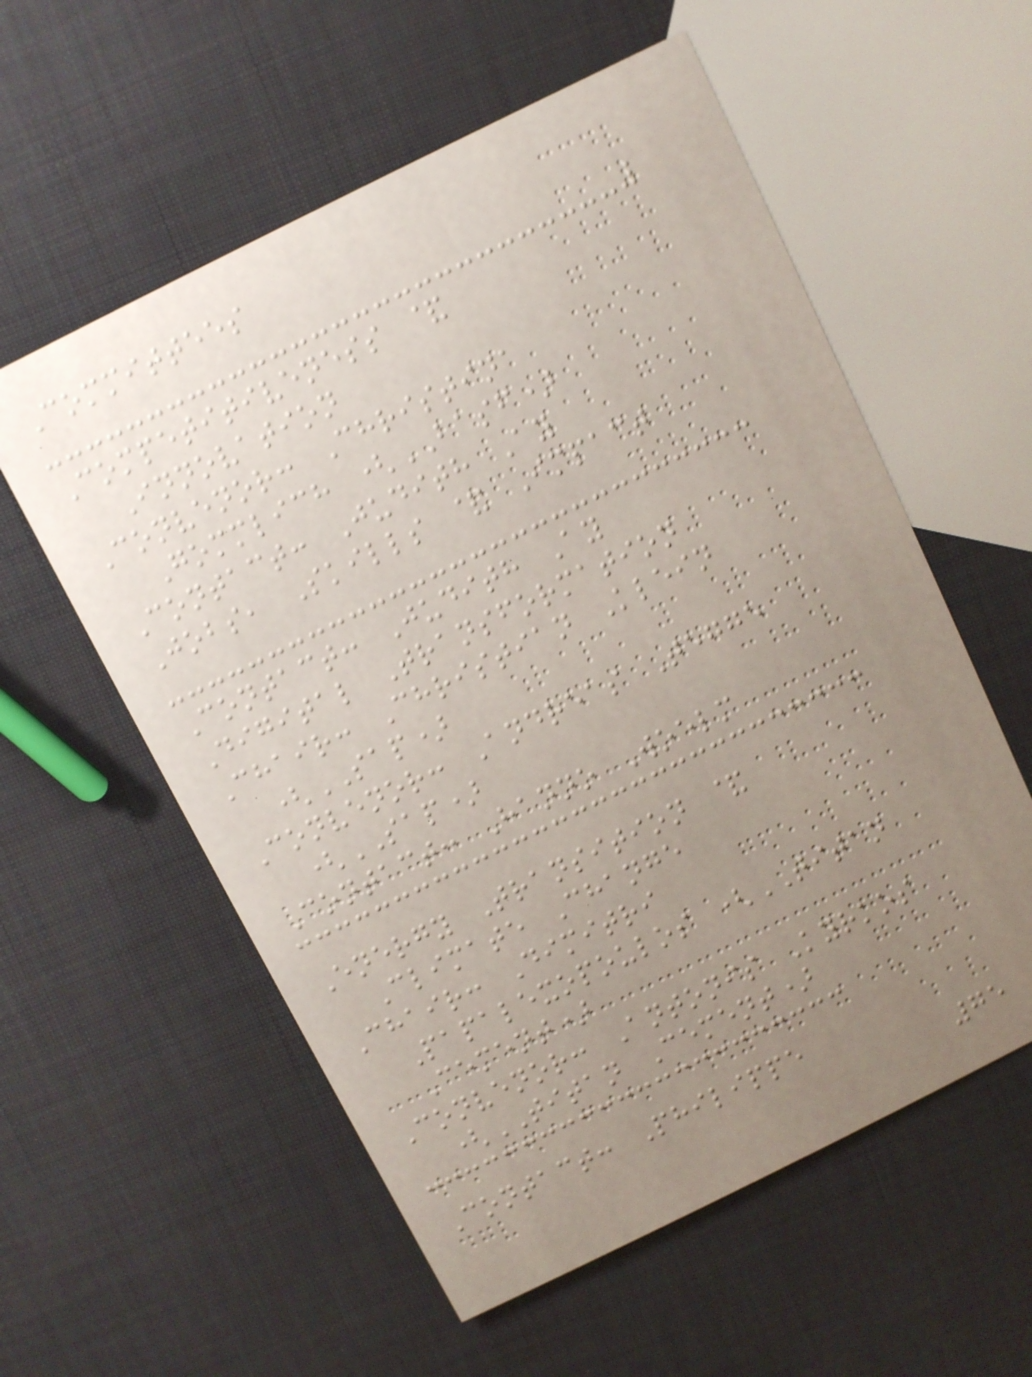Committees
Competitiveness &
Innovation
Convenor: Christina
Gommlich (BASF)
Contact: Judith Ay
Jobs, Skills & Impact
Contact: Judith Ay
Digital Transformation
Chair: Christian Klein
(SAP)
Convenor: Andreas Tegge
(SAP)
Contact: Hanno Woelm
Energy Transition &
Climate Change
Chair: Dimitri
Papalexopoulos (TITAN
Cement)
Convenor: Antonis Kyrkos
(TITAN Cement)
Contact: Philippe
75
